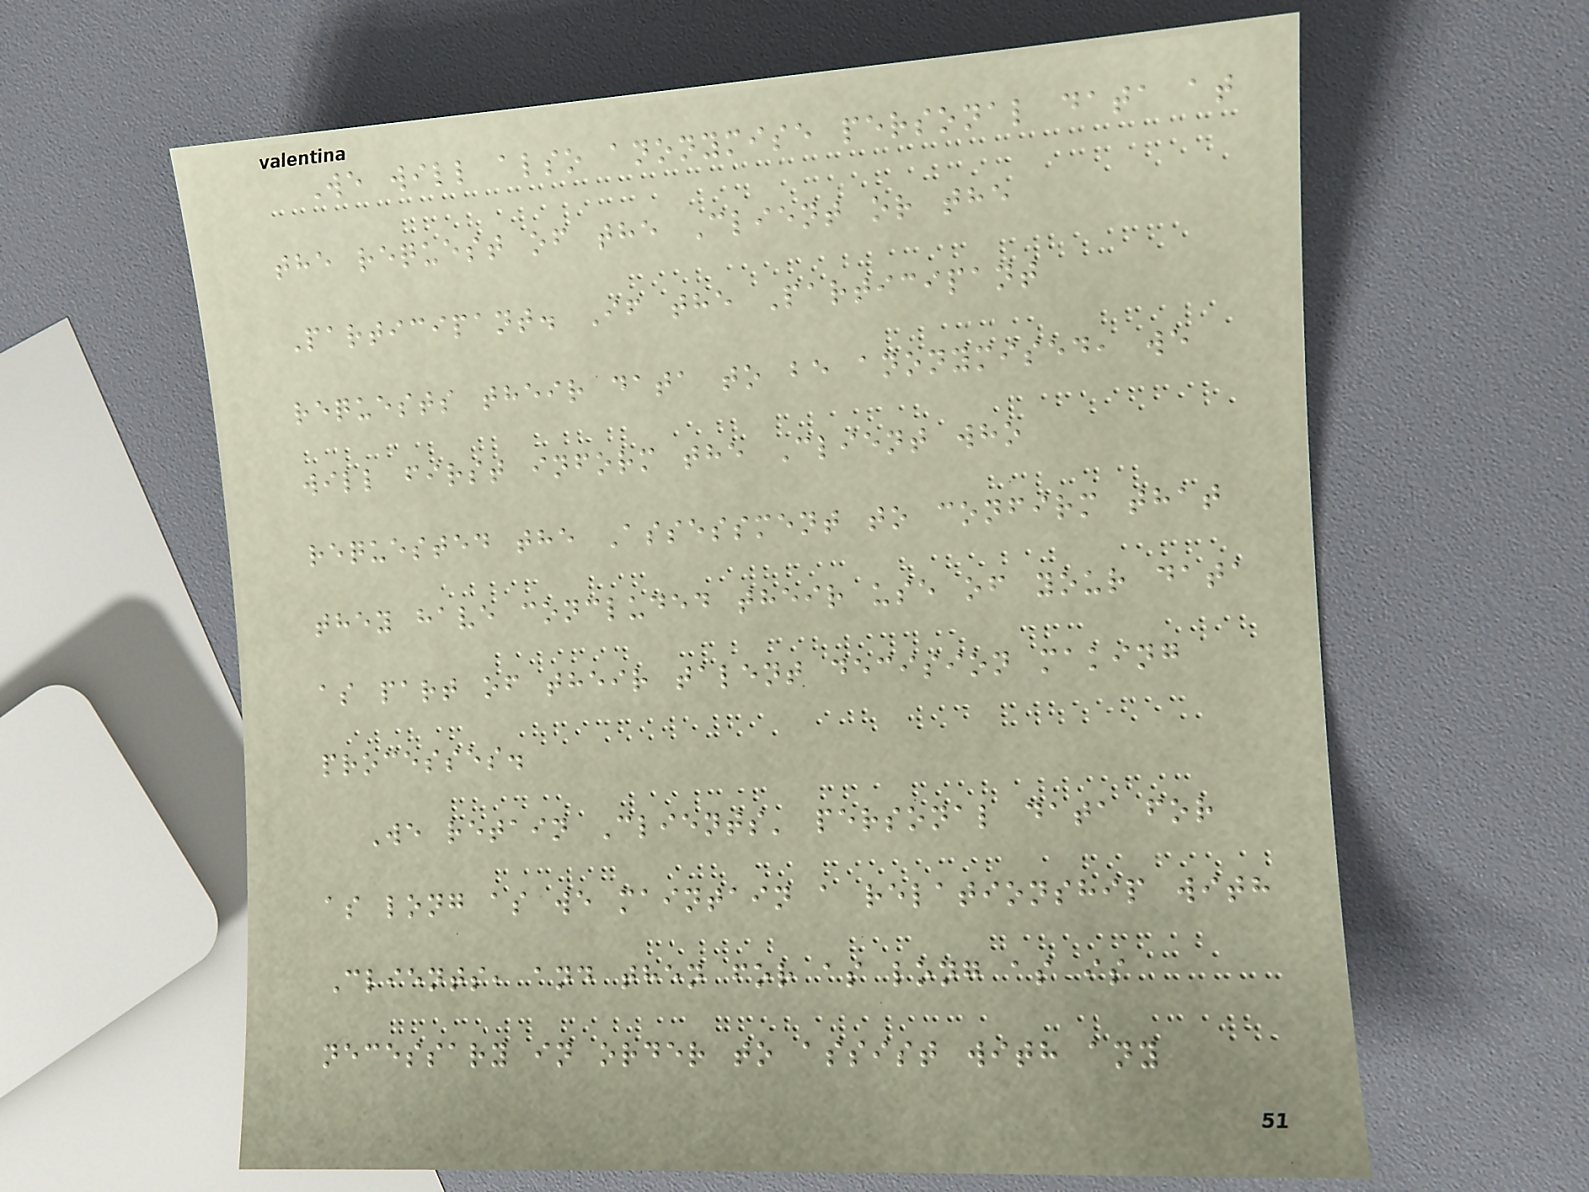We will also anonymise personal data at
the request of the Client or the
Participant. If the Participant
requests their data to be anonymised, we
will first inform the Client who
requested the Assessment to confirm that
they have concluded their use of your data
as part of their talent decision making
processes.
We retain Clients' personal data for
as long as we maintain a relationship with
Clients, and then for as long as is
necessary in order to assist with any
